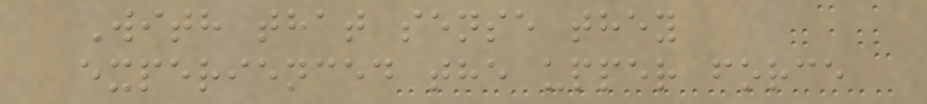With that sense they
experienced the upper force
